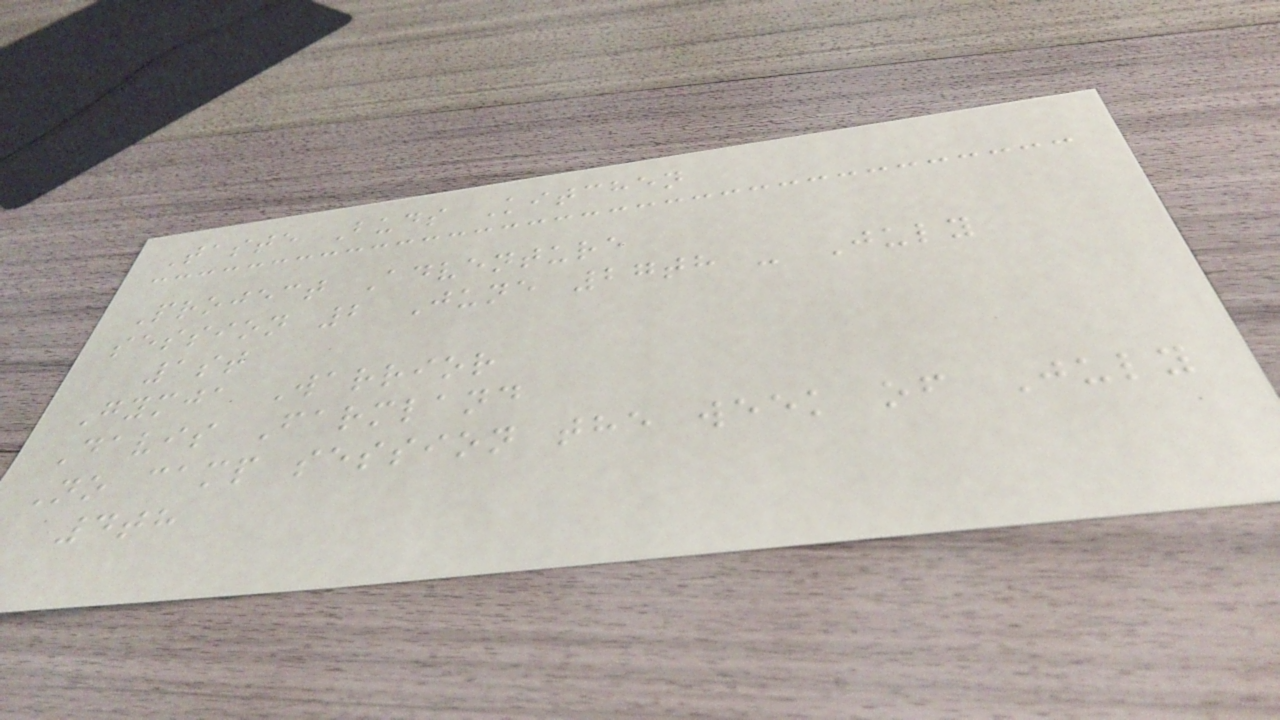Taste Buds Kitchen
Project Adventure
session 2 June 27th - July
1st
Gymja Warrior
Davis Farmland
No camp session the week of July
4th
